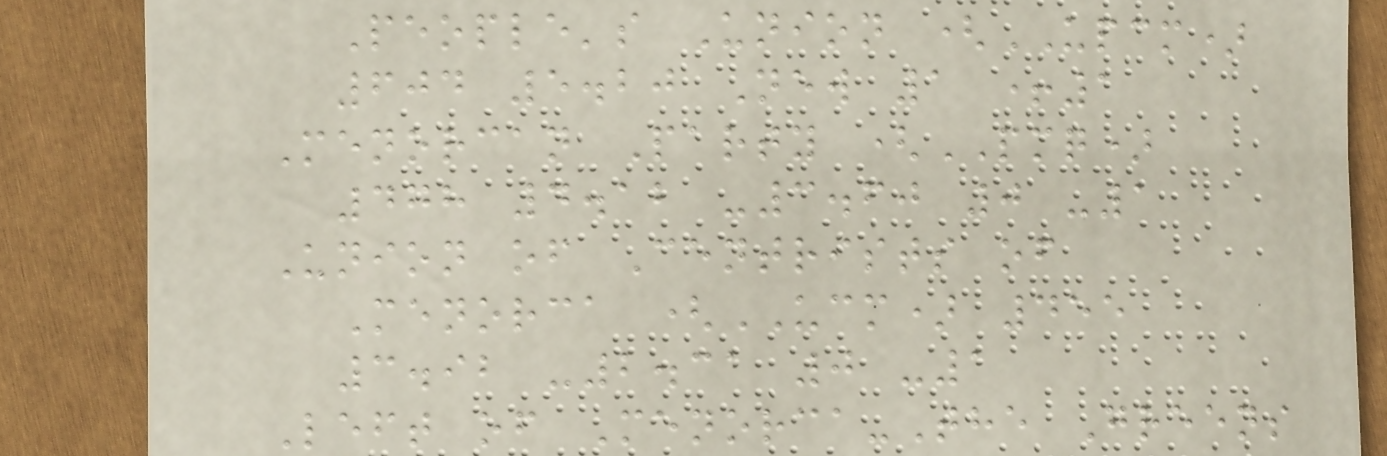People's Union (UPCM)
604 5.20 New 1 +1
Menorcan Party (PMQ)
478 4.12 -3.60 0 -1
Union of Centrists of
Menorca (UCM) 455
3.92 -2.31 0 -1
Left of Menorca-The Greens
